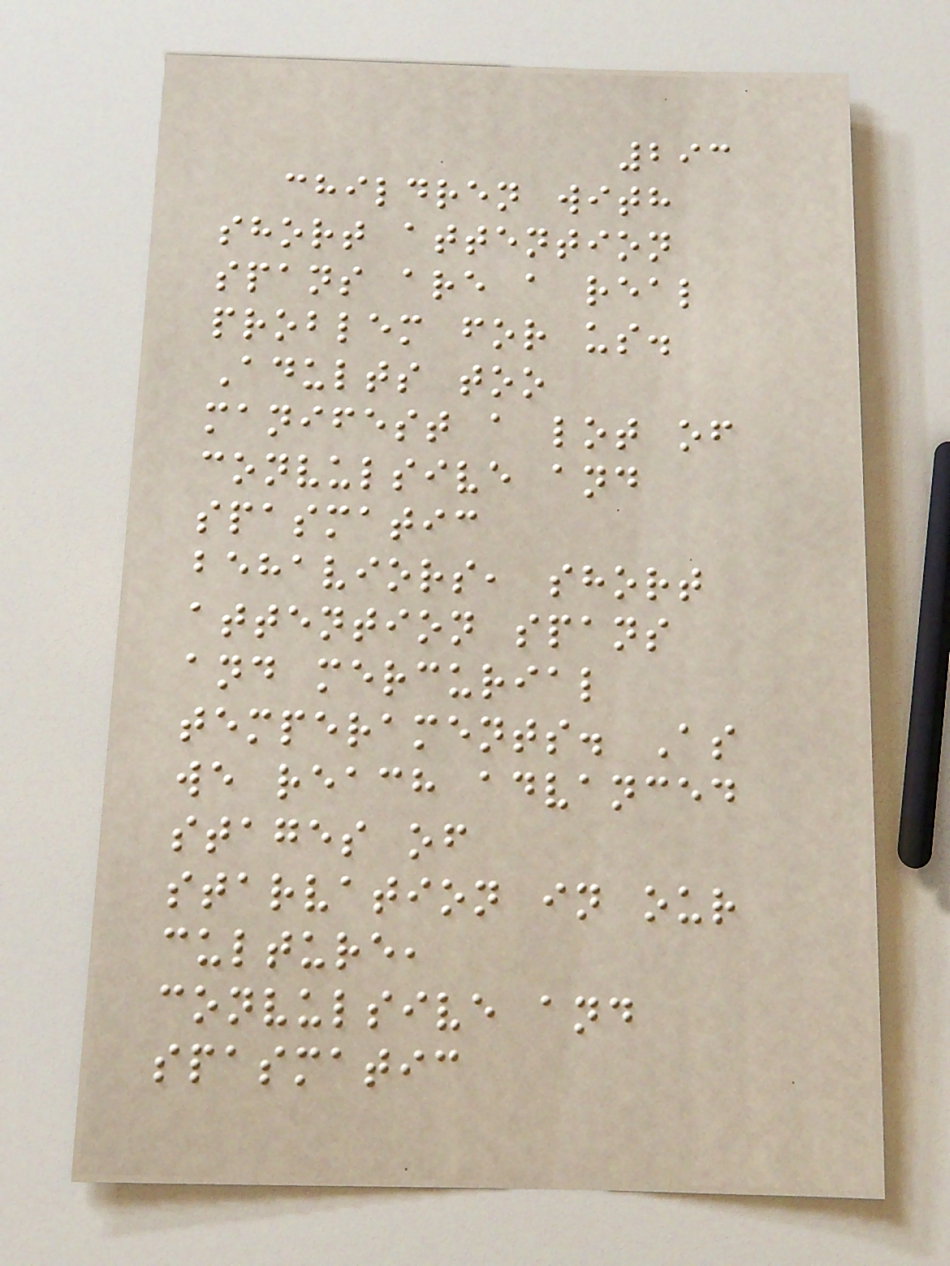293
children with
short attention
spans are a real
problem for us.
Adults too
manifest a lot of
convulsive and
spasmatic
behaviors, short
attention spans
and mercurial
temperaments. As
we reach advanced
stages of
starvation in our
culture,
convulsive and
spasmatic
